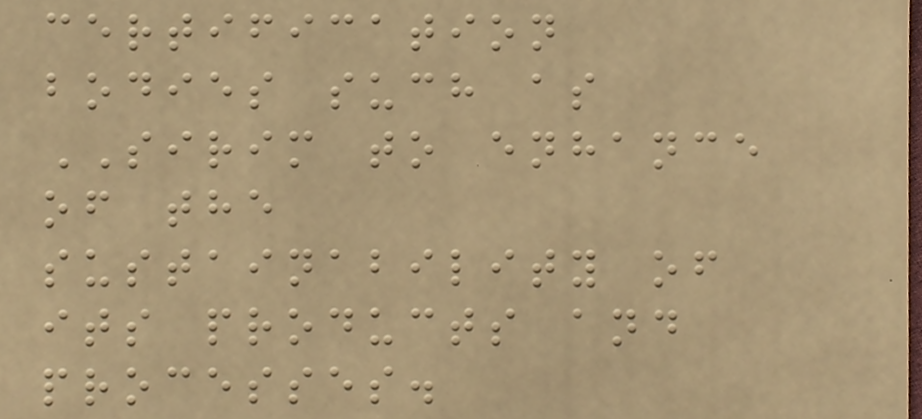certification
bodies such as
SIRIM to enhance
of the
sustainability of
its products and
processes.
